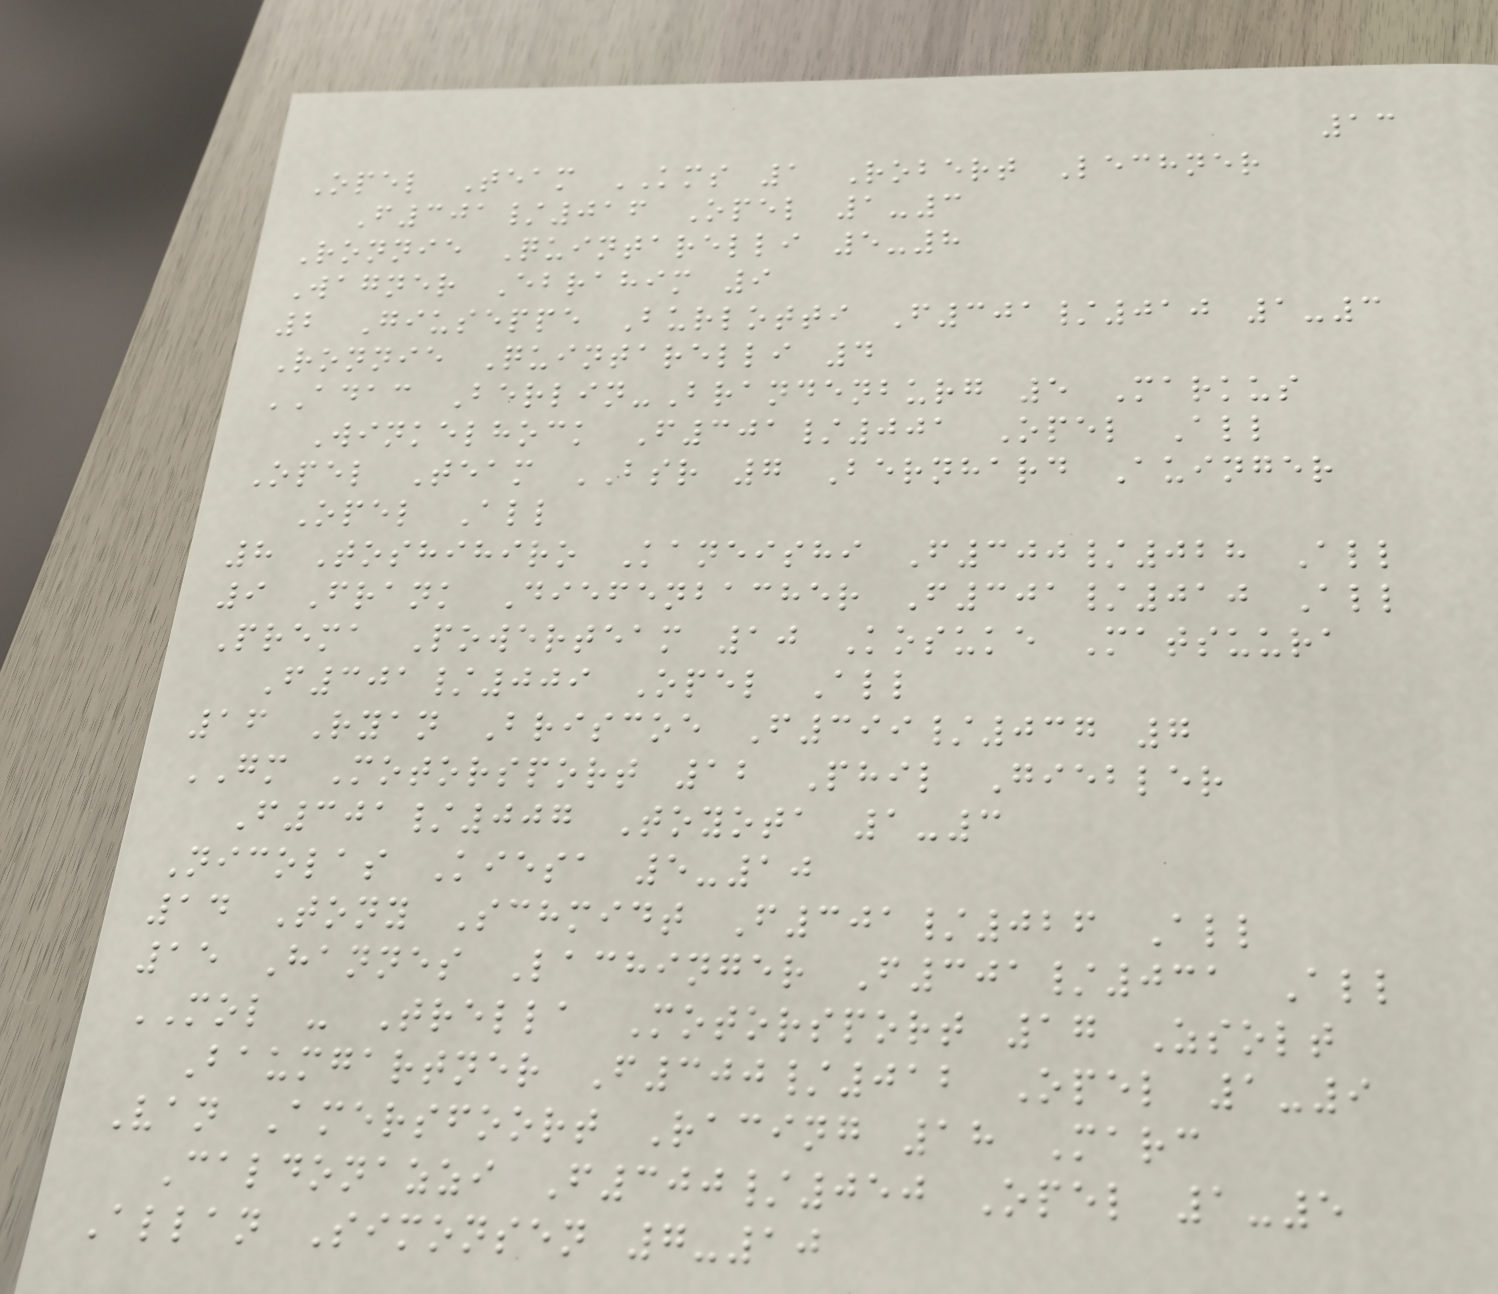13
Opel Team KMS 1 Robert Lechner
F301/016 Opel 1-3
Ronnie Quintarelli 5-8
Wagner Ebrahim 9
2 Giuseppe Burlotti F301/010 1-3
Ronnie Quintarelli 4
ADAC Berlin-Brandenburg 5 Markus
Winkelhock F301/001 Opel All
Opel Team BSR 7 Bernhard Auinger
Opel All
8 Toshihiro Kaneishi F300/028 All
9 Frank Diefenbacher F301/010 All
Prema Powerteam 10 Kosuke Matsuura
F301/009 Opel All
16 Ryan Briscoe F399/037 7
GM Motorsport 12 Phil Giebler
F301/007 Toyota 1-3
Nicolas Kiesa 5-10
14 Tony Schmidt F301/026 All
15 Hannes Lachinger F301/031 All
MOL - Trella Motorsport 17 Zsolt
Baumgartner F300/012 Opel 1-9
Van Amersfoort Racing 18 Marc
Caldonazzi F300/050 Opel 1-5
Allan Simonsen 7-10
